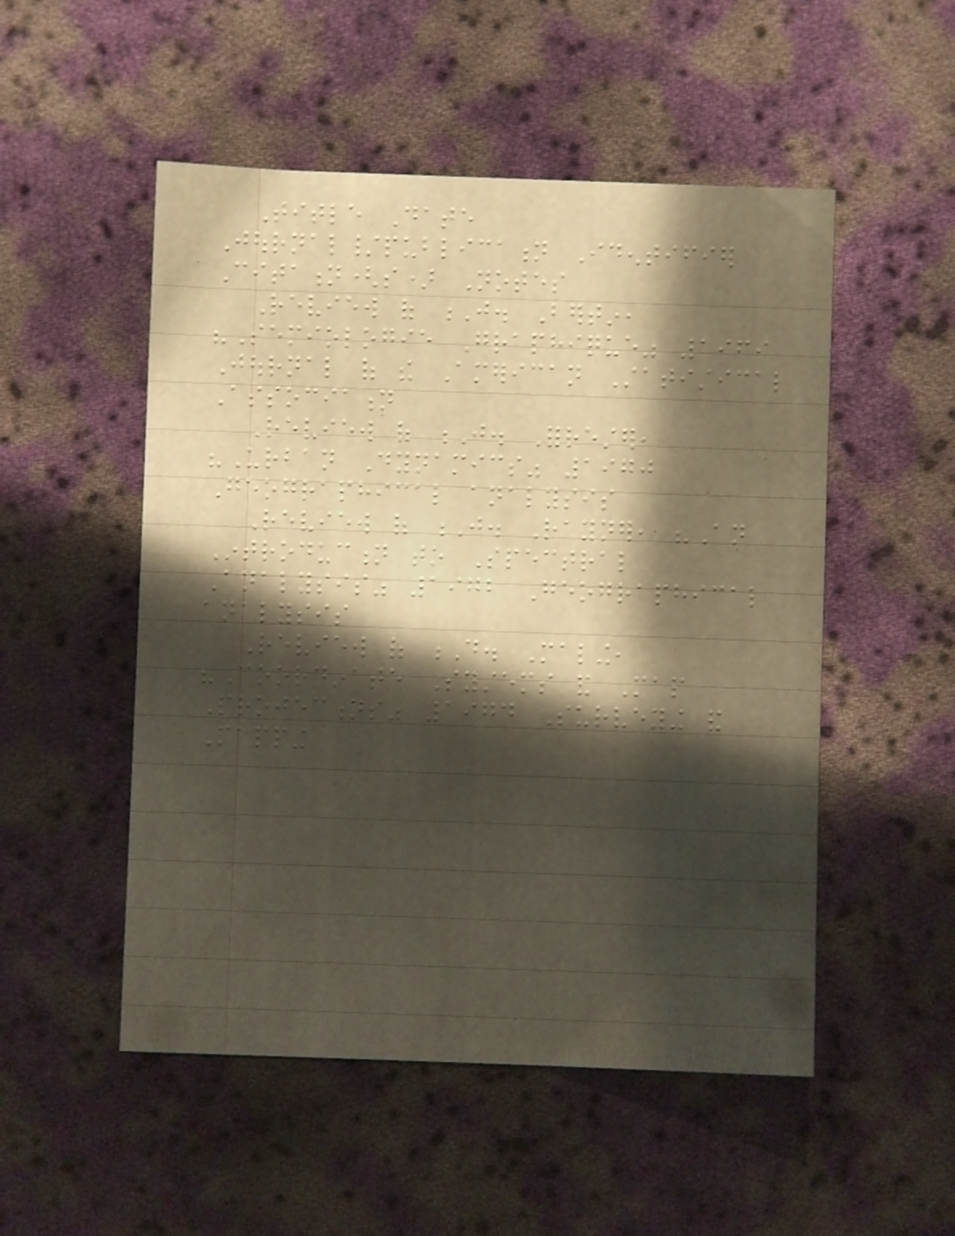Title Date
Journal/publication Identifier
Citation(s) Notes
Review of J. Bertin,
"Semiologie Graphique" 1969
Journal of the American Statistical
Association
Review of J. Forrester,
"Urban Dynamics" 1970
Geographical analysis
Review of J. Rayner, "An
Introduction to Spectral
Analysis" 1972 Geographical
analysis
Review of D. Maling,
"Coordinate Systems and Map
Projections" 1974 Surveying and
Mapping
